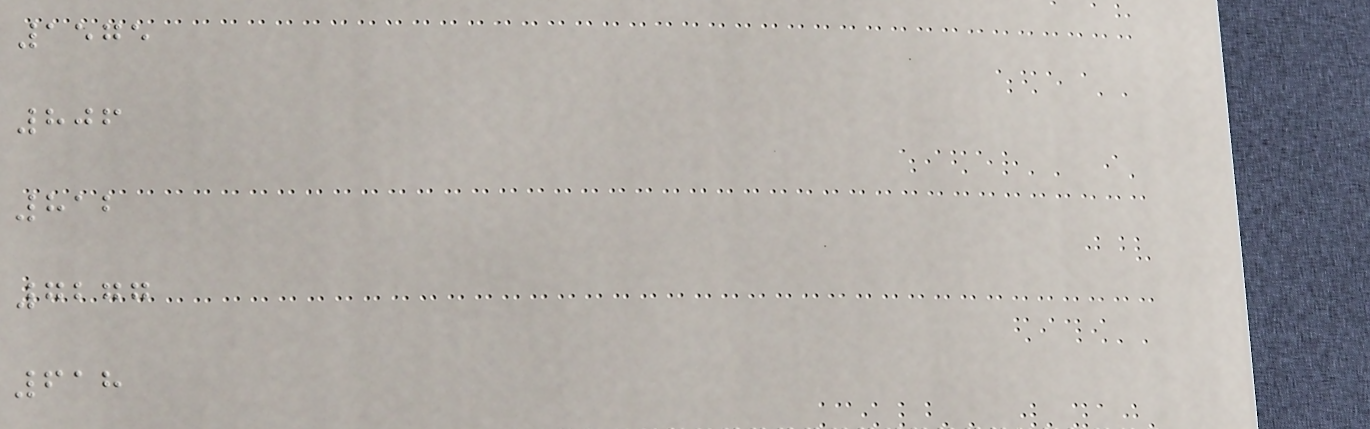1575
806
812
7277
618
